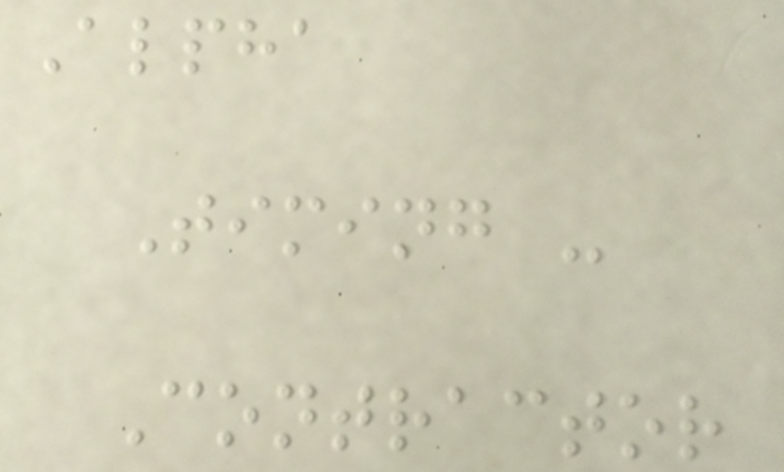Alpha
Timing -
Contractor
